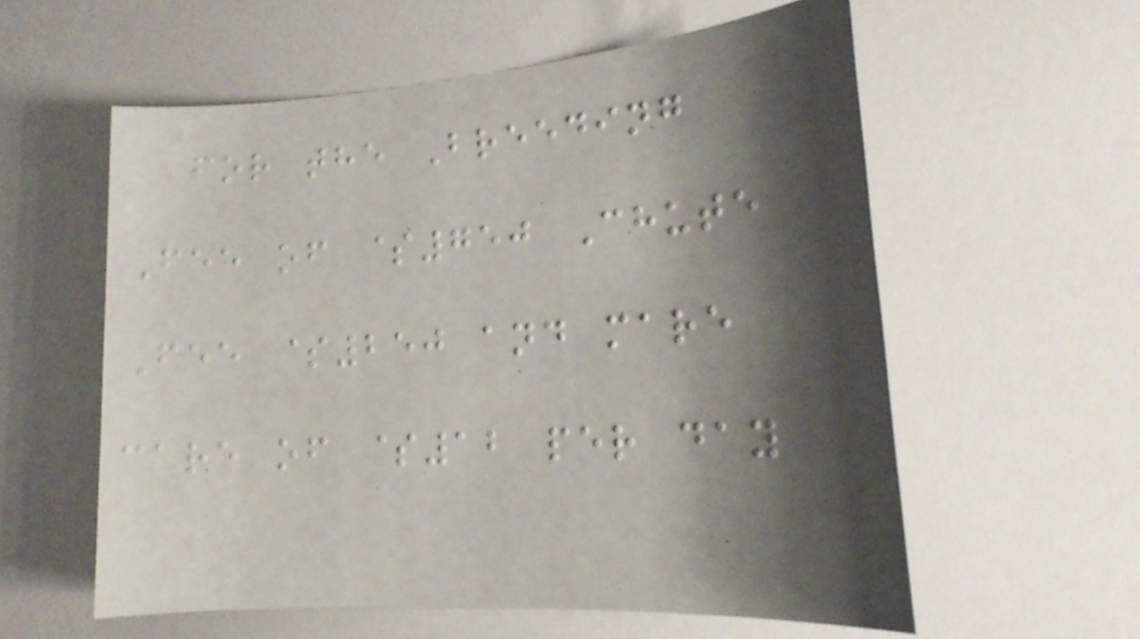for the Breeding
Fee of $750 Chute
Fee $250 and mare
care of $12 per day
